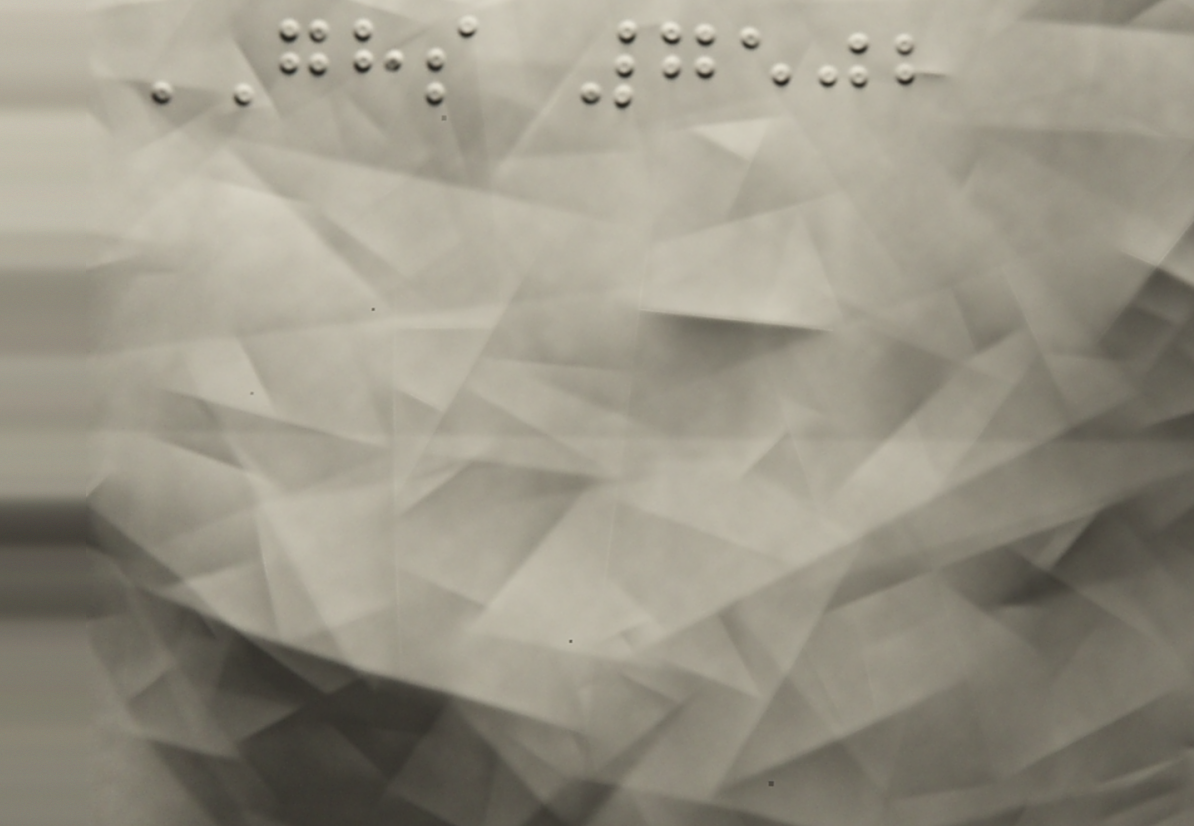GHS 7502
